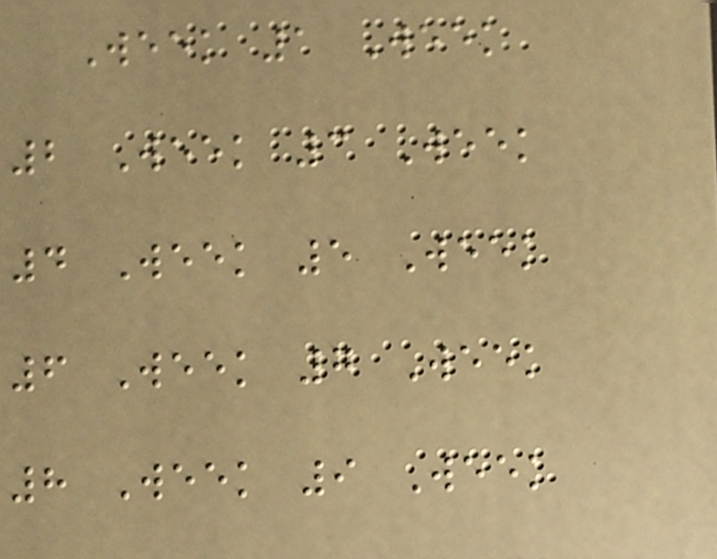Week 1 Week
2 Week 3 Week
4 Week 5 Week
6 Week 7 Week
8 Week 9 Week
